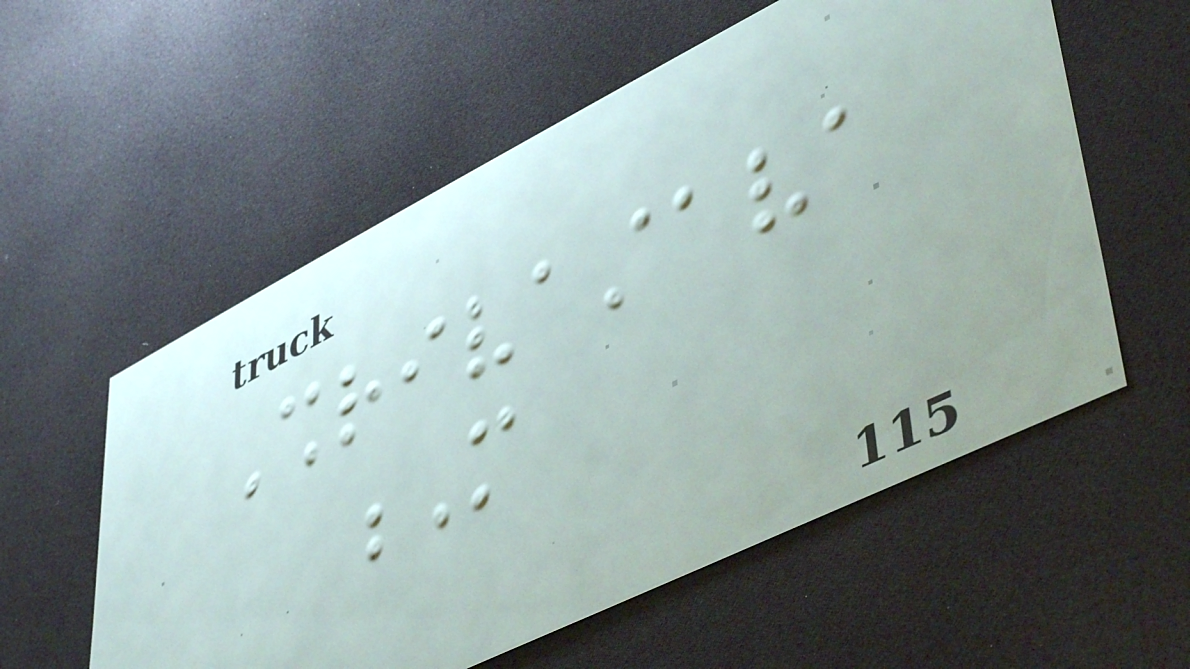Shrivastava
M
